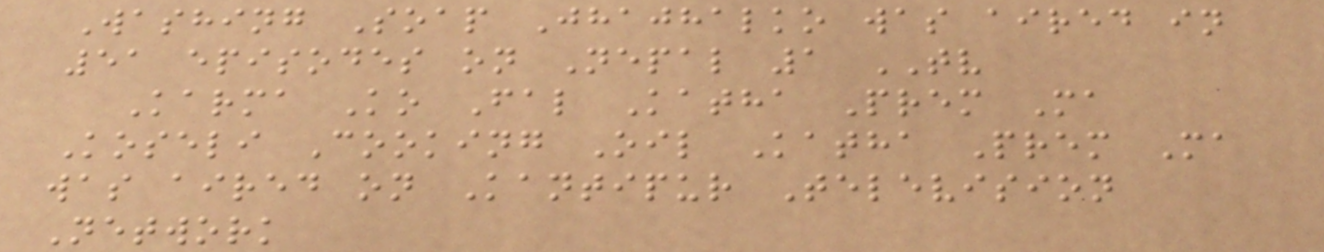Washing Soap Jhajhalko was aired in
51 episodes on Nepal 1 TV
Karma Ko Fal Katha Prem Ma
Koseli Cooking Oil Katha Prem Ma
was aired on Kantipur Television
Network
